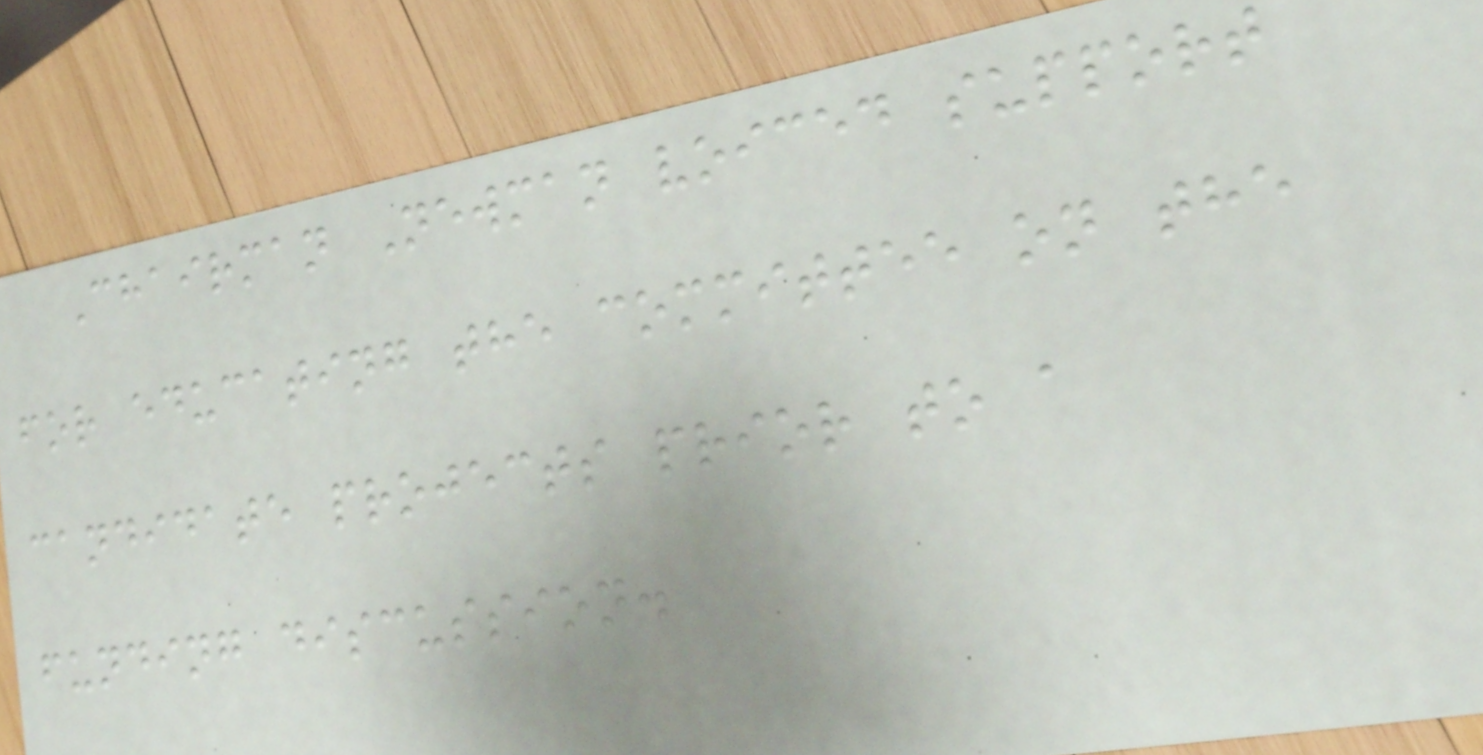Chairman Newman voiced support
for educating the committee on the
candidate projects prior to a
funding discussion.
